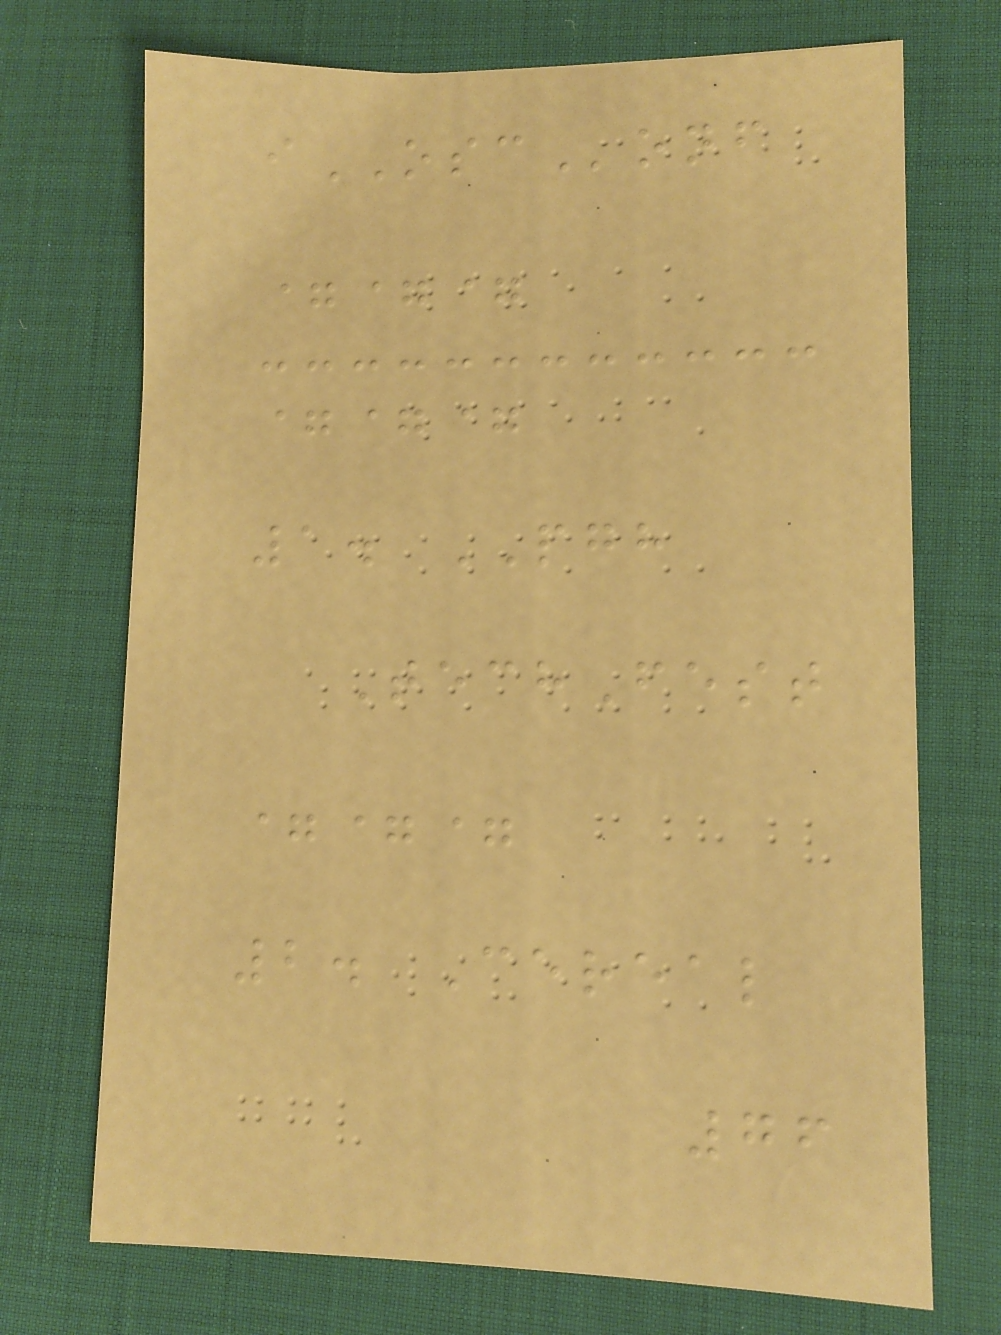iOSConf
===
===
1. PGH
TechFest
===
2. Cereal
76
